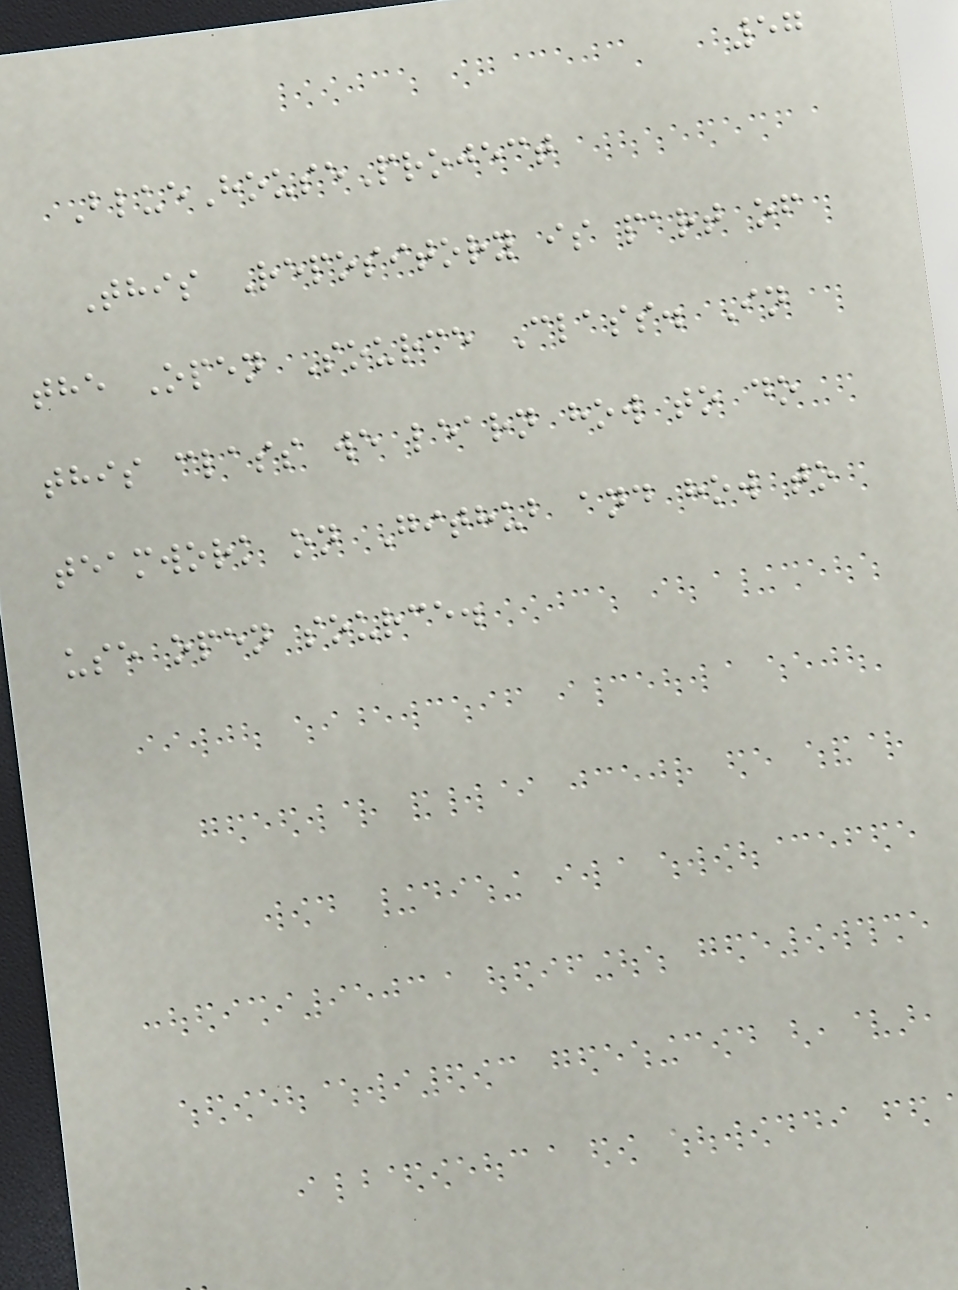57
BlueHouseProject
This Repository is part of
the Open Source Class. In
this class we learn how to do
teamwork on Github and how to
use open source.
